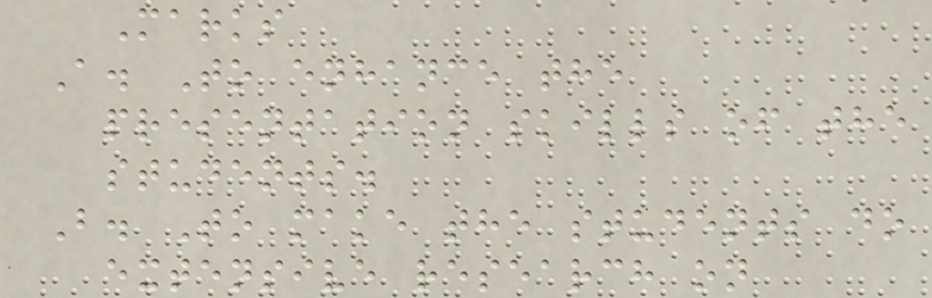Marks
A. To enhance the
presentation skills of the
students.
B. To make the students do
extensive research on
